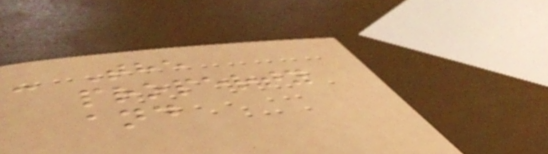- The
property
and
